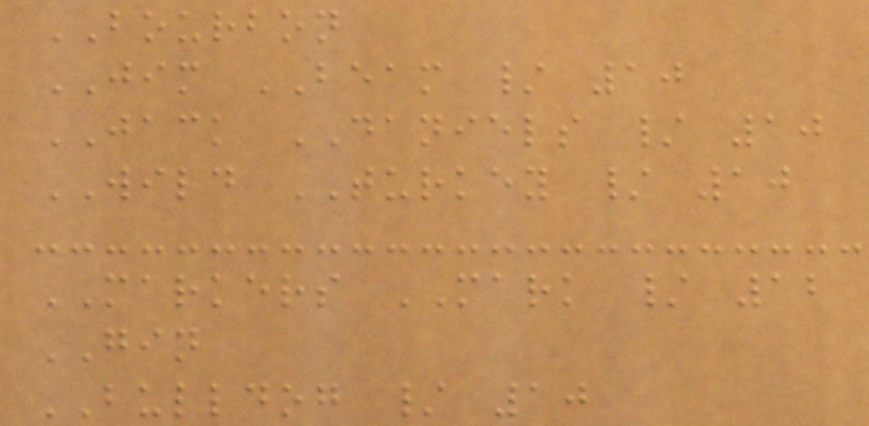BOURBON
JIM BEAM / 10
JACK DANIELS / 10
WILD TURKEY / 10
MARKERS MARK / 12
GIN
BULLDOG / 10
